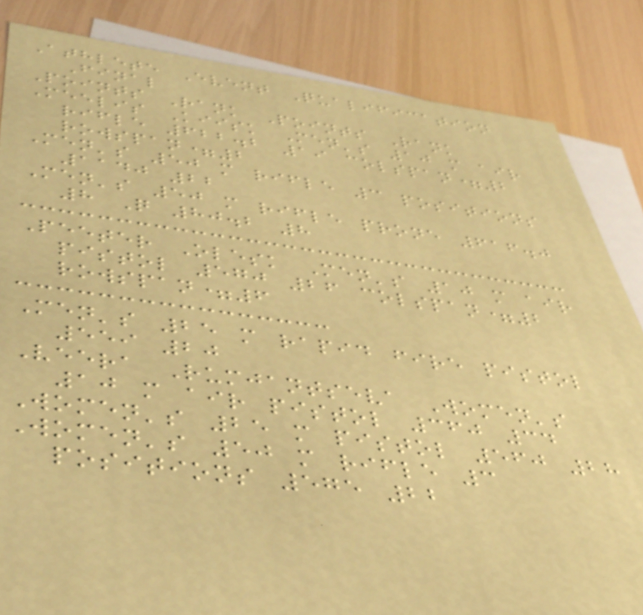Athlete Event Qualification
Final
Points Rank Points Rank
Meelis Kiisk Men's 10 m air
rifle 622.2 19 colspan=2
rowspan=2
Men's 50 m rifle 3 positions
1140 22
Men's 50 m rifle prone 616.0
8 Q 80.2 8
Peeter Olesk Men's 10 m air
pistol 570 26 colspan=2
rowspan=6
Men's 25 m rapid fire pistol
559 20
Veera Rumjantseva Women's
10 m air pistol 360 34
Women's 25 m pistol 560 28
Women's 50 m rifle 3
positions 575 22
